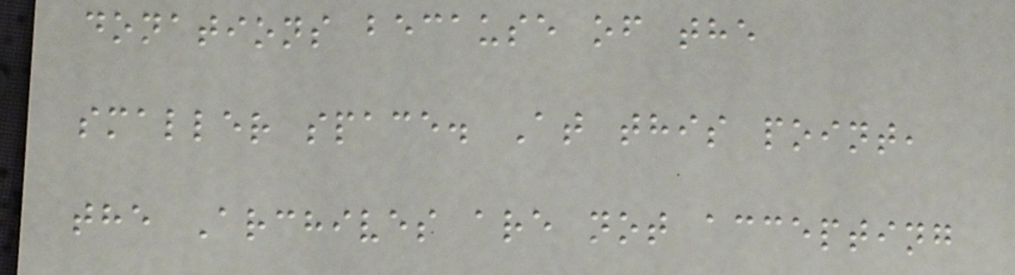donations because of the
smaller space. At this point,
the Archives are not accepting
